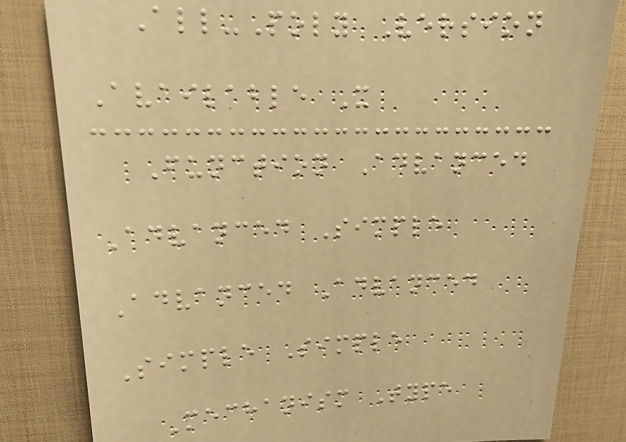All-Poly Version
Available X
Function Advanced
Advanced Simple
Advanced Advanced
Simple Simple
Mechanism Type
